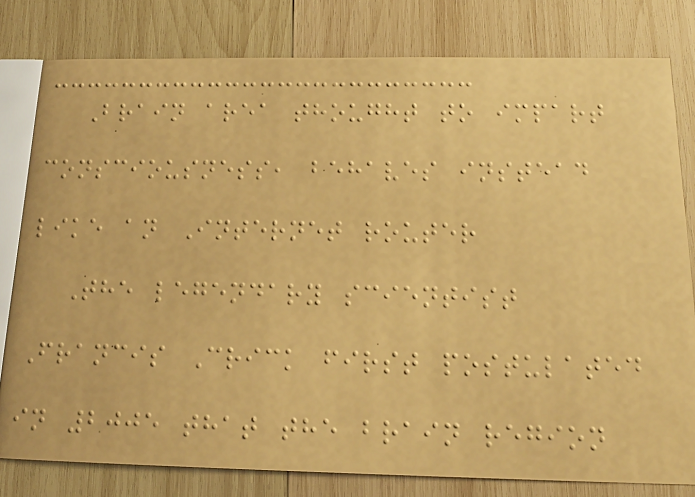Brain area thought to impart
consciousness, behaves instead
like an Internet router
The legendary scientist
Francis Crick first postulated
in 2005 that the brain region
